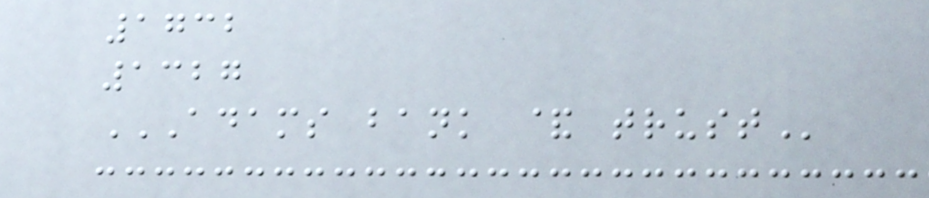1732
1327
ADAMS BANK & TRUST
